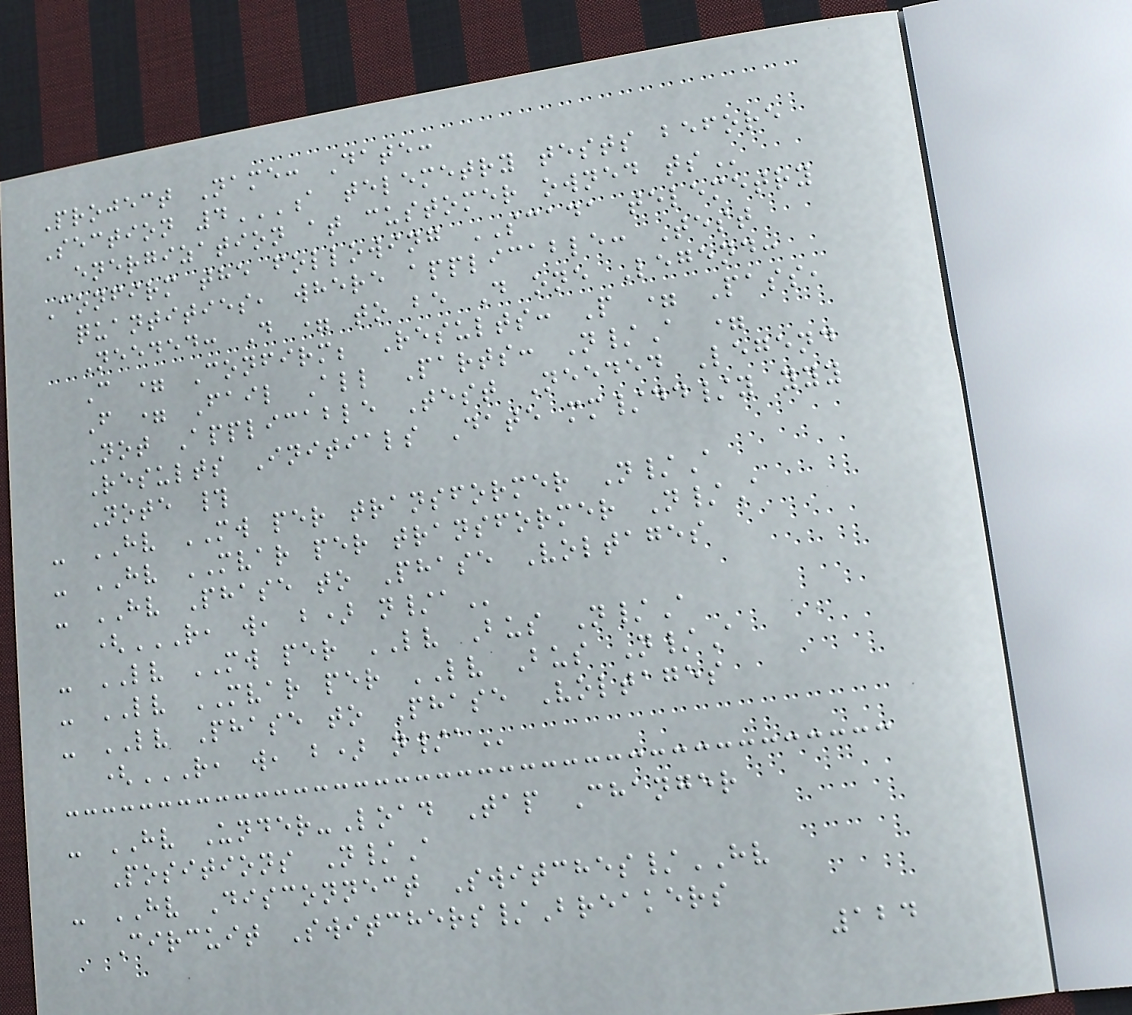Project Name: Date:
Section 4A TELEMETRY TESTS BEFORE
ENERGIZATION AT CUSTOMER OWNED TS
Confirm the following SCADA telemetry
quantities, where applicable: Test
Needed: D = to be D one Legend:
C = Confirm; Results: P = Pass,
F = Fail All Parts: N/A =
Not Applicable Test Needed Legend
Results Initials Date mm/dd/y yyy
Note #
- HV MW per transformer N/A
- HV MVAR per transformer N/A
- HV Phase to Phase Voltages
(R, W, B) N/A
- LV MW per LV Bus N/A
- LV MVAR per LV Bus N/A
- LV Phase to Phase Voltages
(R, W, B) N/A
- HV Under-Load Tap Changer
Positions N/A
- HV Disconnect Switches/HV
Circuit Switchers/Breakers
124
